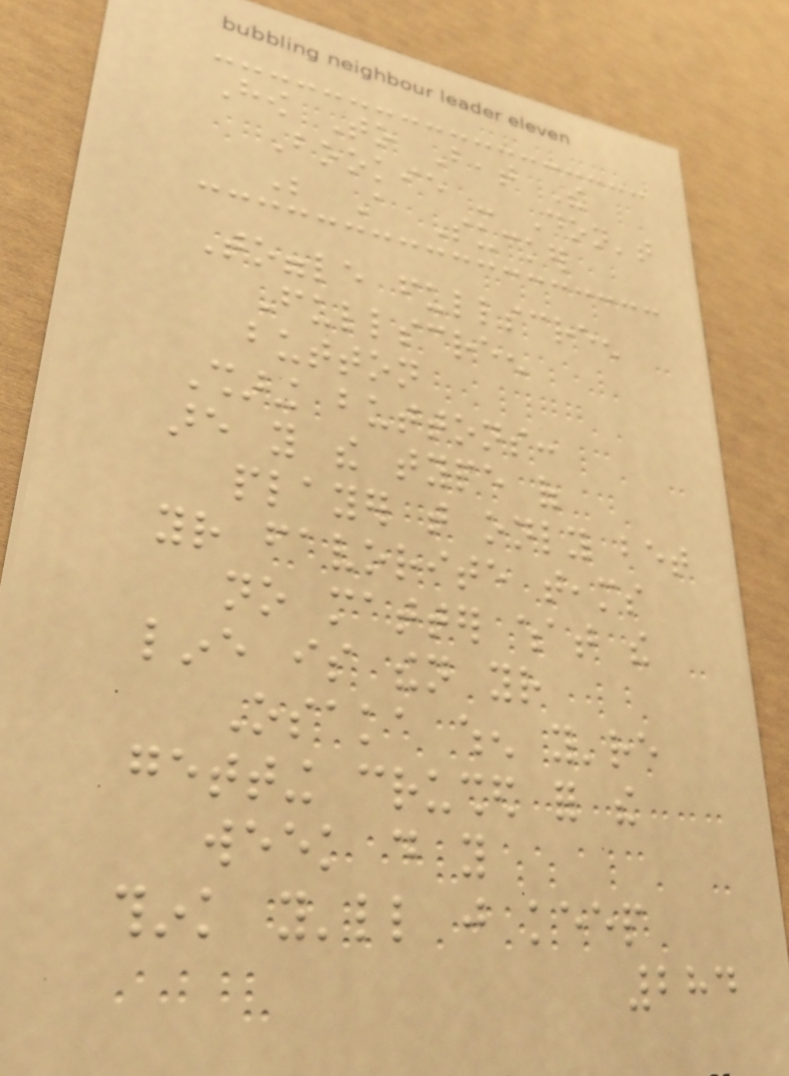How To Beat The
Bookie - Don't
Be A Sucker
Toggle fullscreen
Fullscreen
button
Sharing buttons:
are you the type of
player that only bet
your favorite teams
no matter what the
line is then your
Osaka when you're
getting crushed for the
week do you
think you'll just keep
284
